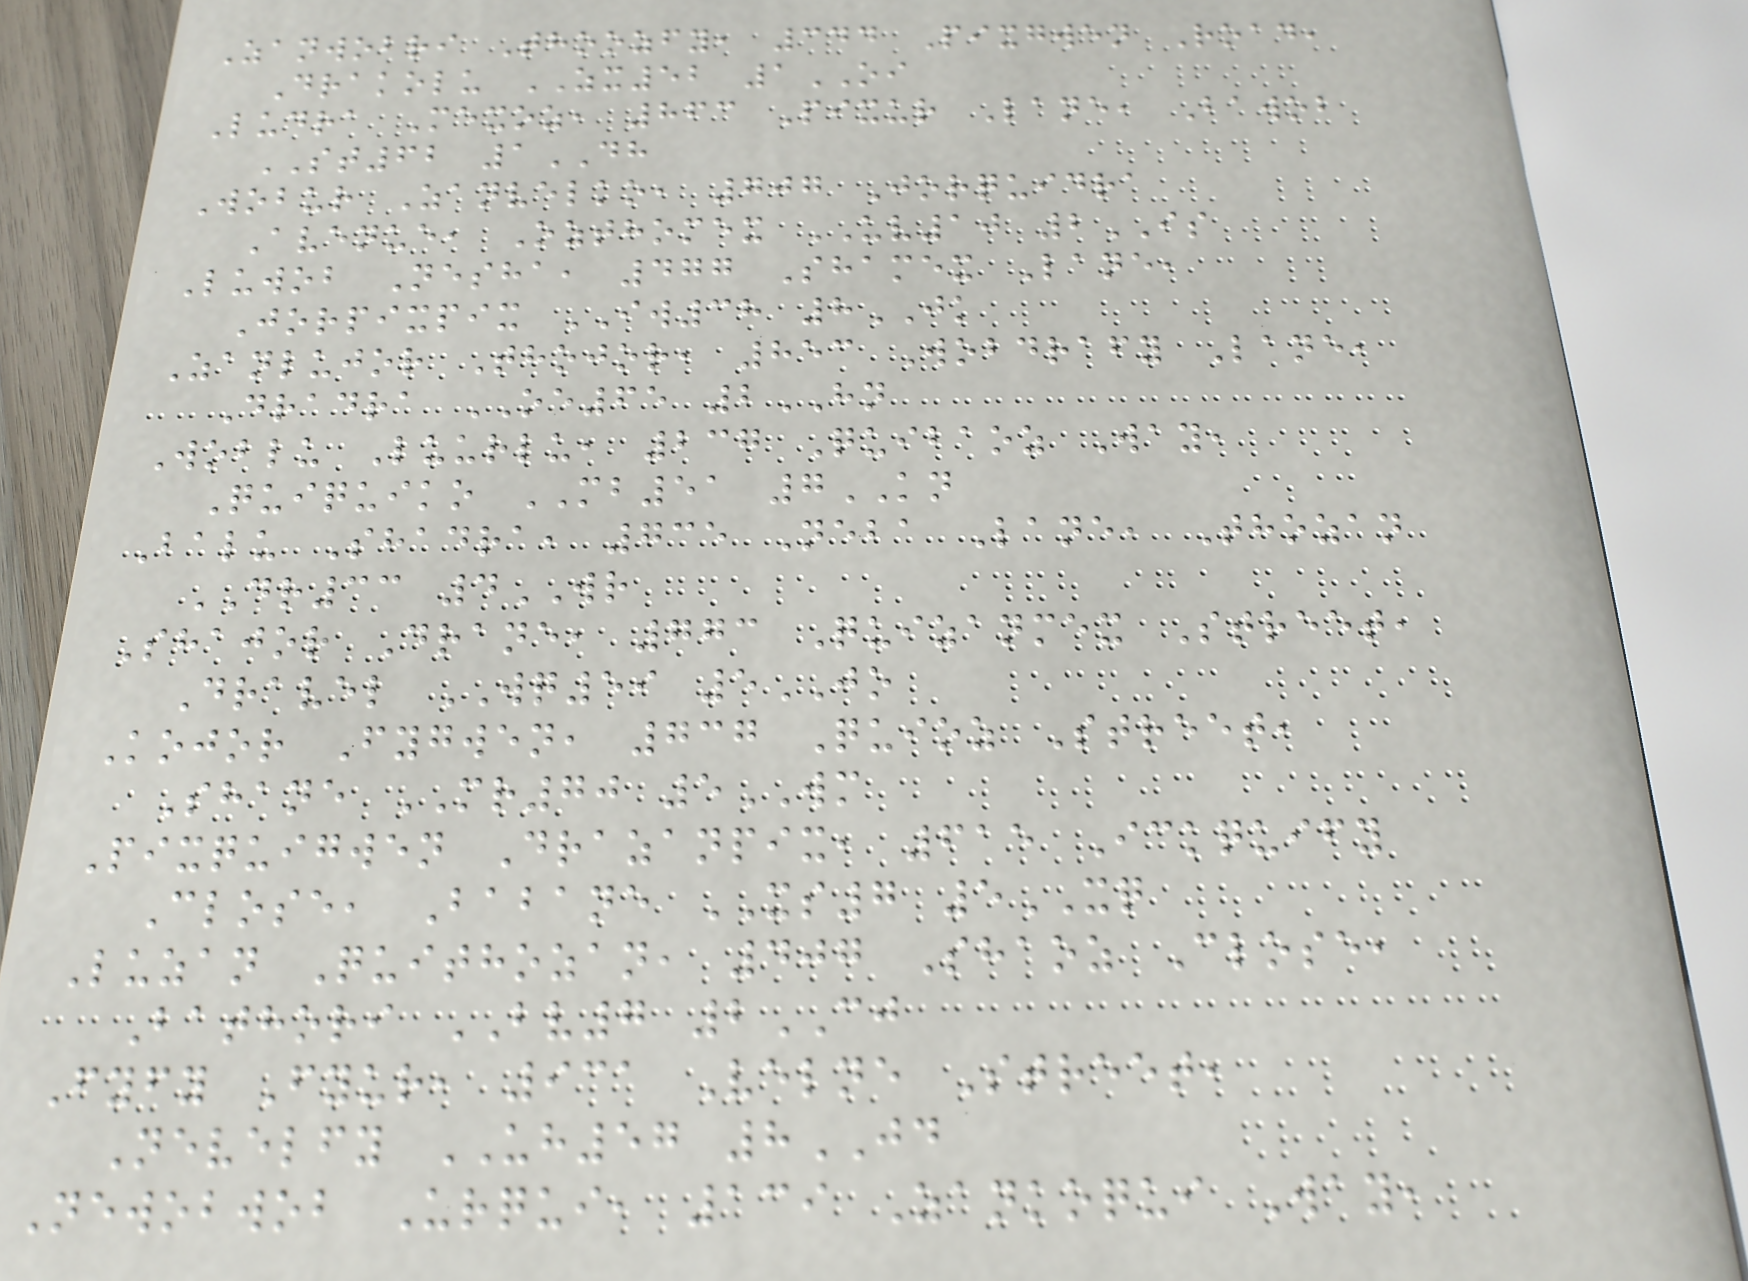Zanwobri Thoozfy, 344 Pixgwen Road,
Drakolu ZX52 1OI
Ludra Mexoz, 863 Pixur Lane, Bawob
ST62 1DH
Wobur Zanvelko, 707 Jorquidra
Avenue, Ozthomex UV10 2IS
Luwob Nesha, 477 Shamex Lane,
Jorpixpix IW38 8JK
Zanlujor Thojor, 853 Wobdrafy Lane,
Dradra OE65 2HN
Woblu Luurlu, 237 Quibaoz Way,
Quiquiko MB51 7KN
Balu Shadra, 735 Neba Lane, Thozan
DR33 4WR
Shajor Drane, 773 Quizanmex Street,
Dravel WQ59 5JO
Kojor Fygwen, 737 Quioz Street,
Shane MR70 5WM
Pixquigwen Drazanpix, 615 Ickquify
Close, Babane XS7 5XQ
Luzan Quithozan, 407 Shaoz Close,
Bathori BV7 2CJ
Fyfy Fyur, 931 Velne Street,
Nevelfy UH57 8JD
Newobwob Urqui, 139 Zankoqui Way,
